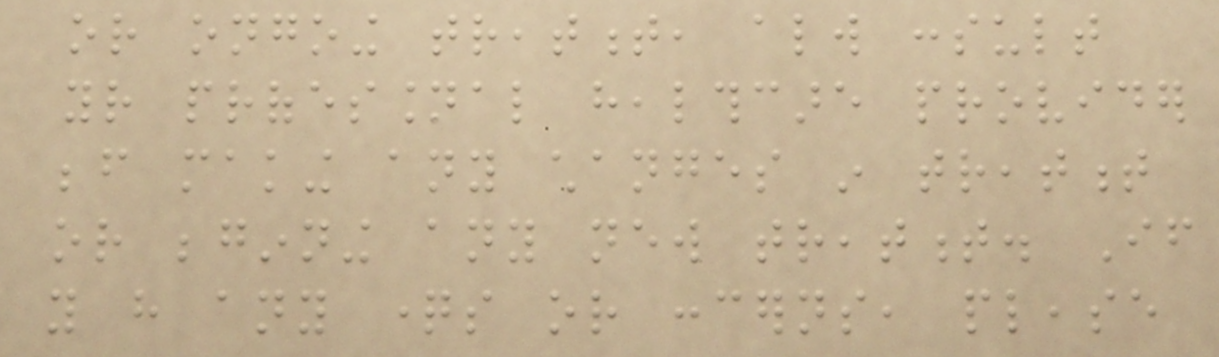or ongoing treatment, always consult
your professional healthcare provider
before making any changes in treatment
or beginning any new treatment. If
you have any questions or concerns, please
